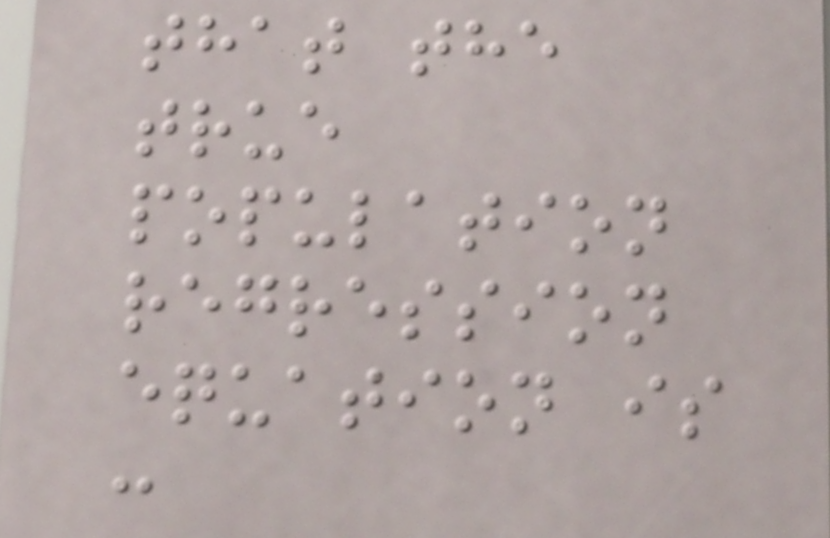that the
true
population
regression
equation is
:
